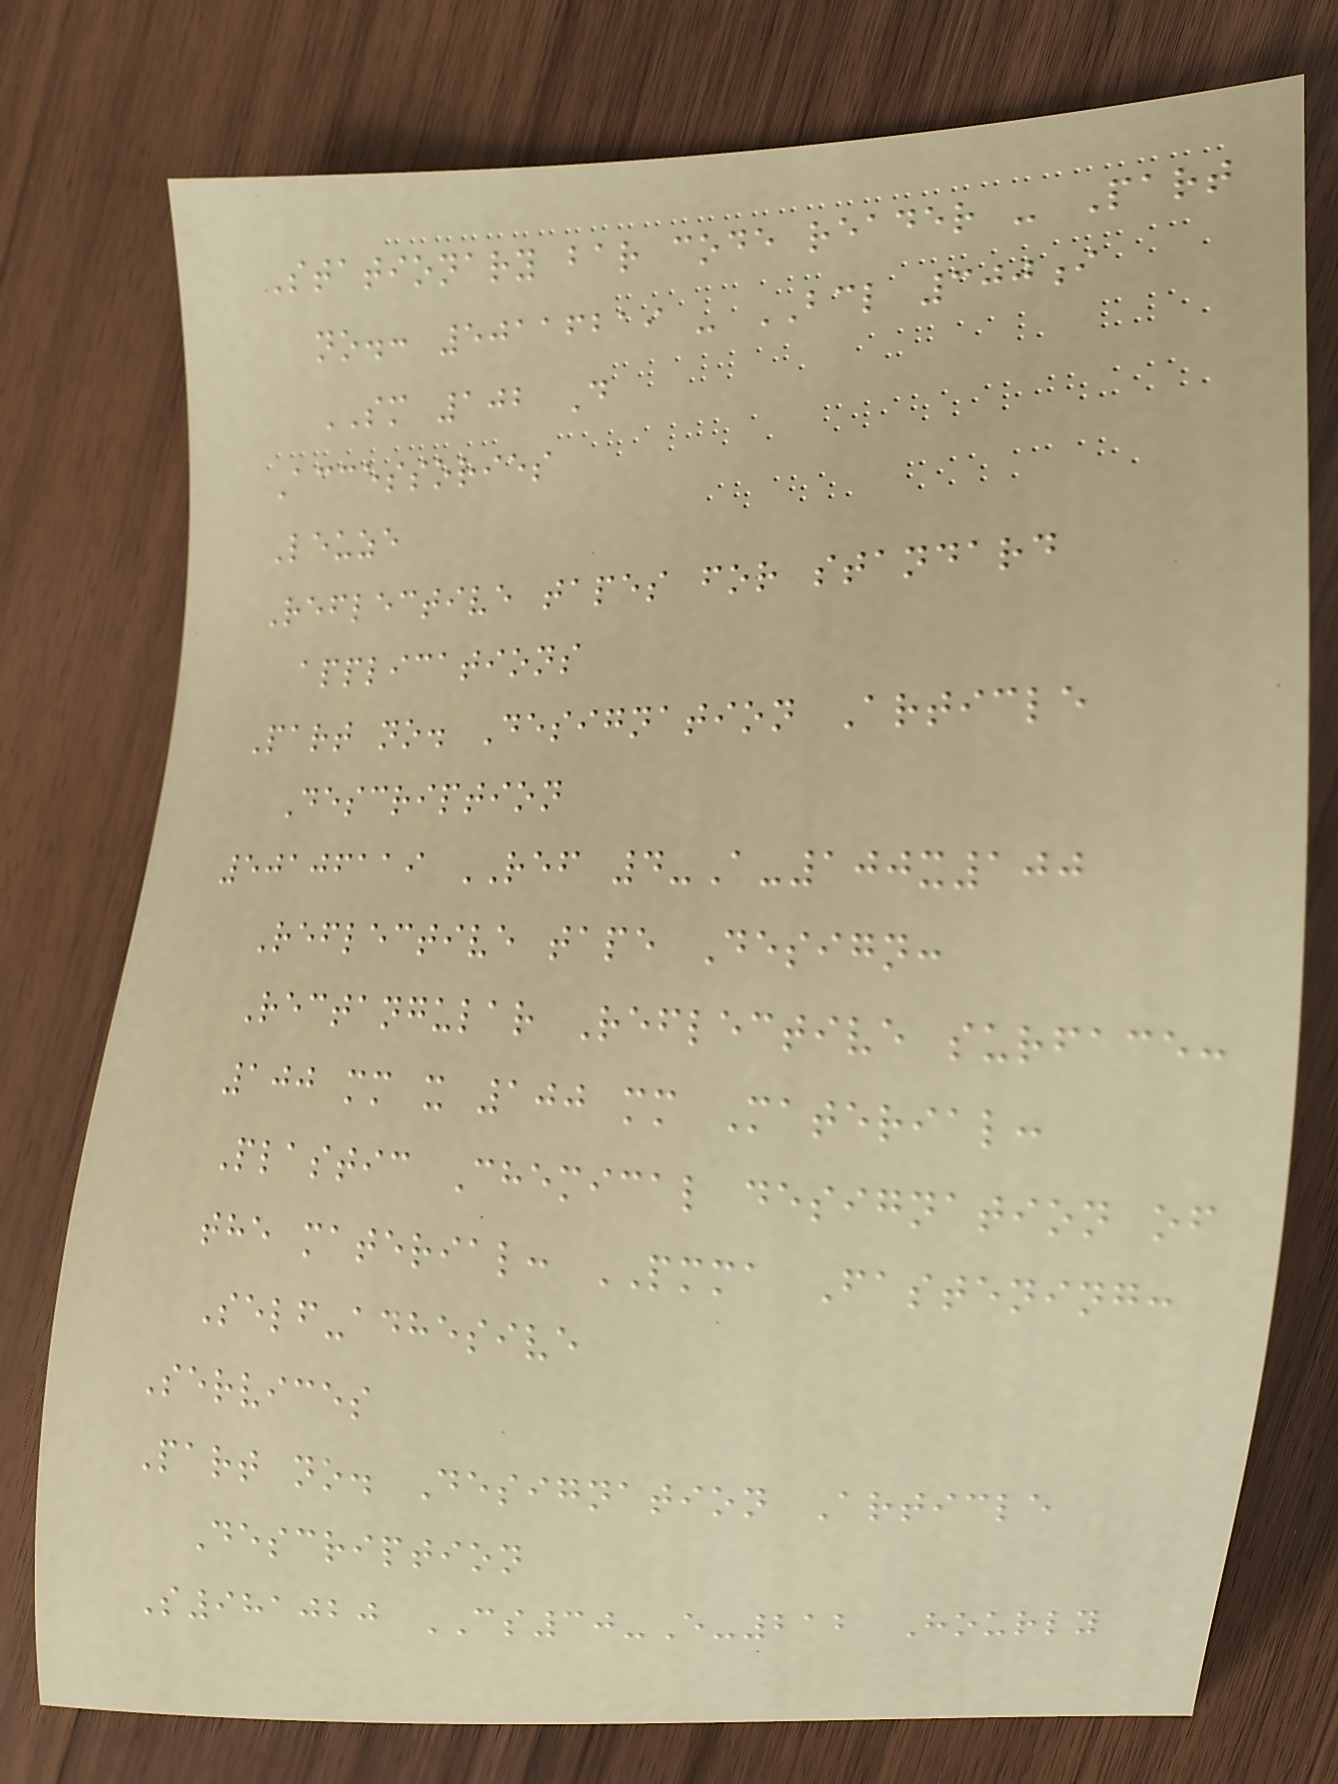Stationary bar code reader - Part
no.: 50116219 - BCL 300i
SM 102 D
Accessories
Leuze
Reflective tapes for standard
applications
Part no. Designation Article
Description
50106119 REF 4-A-100x100
Reflective tape Design:
Rectangular Reflective surface:
100 mm x 100 mm Material:
Plastic Chemical designation of
the material: PMMA Fastening:
Self-adhesive
Services
Part no. Designation Article
Description
S981020 CS30-E-212 Hourly
